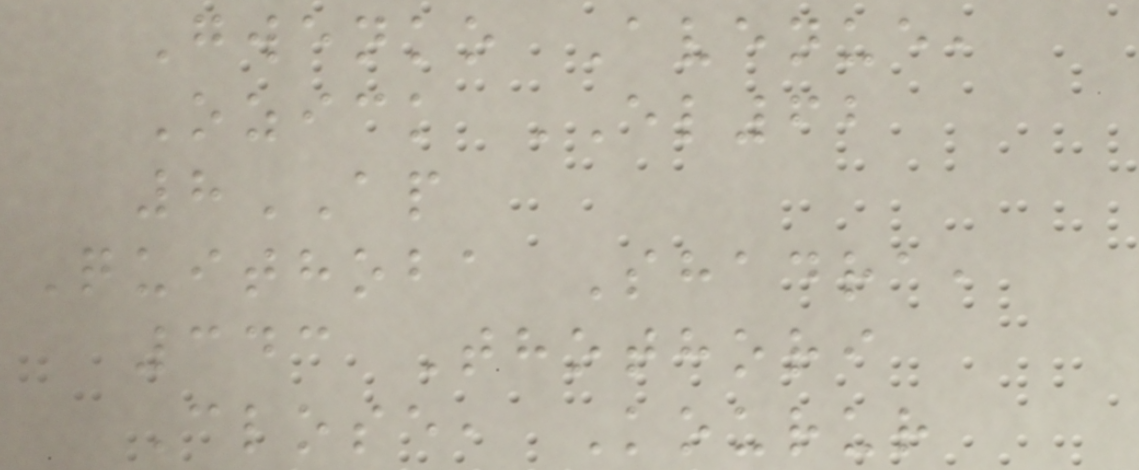Gwenko Avenue,
Ozick EL62
8AP
Quithoba Shadra,
343 Thothori
Close, Kourur
